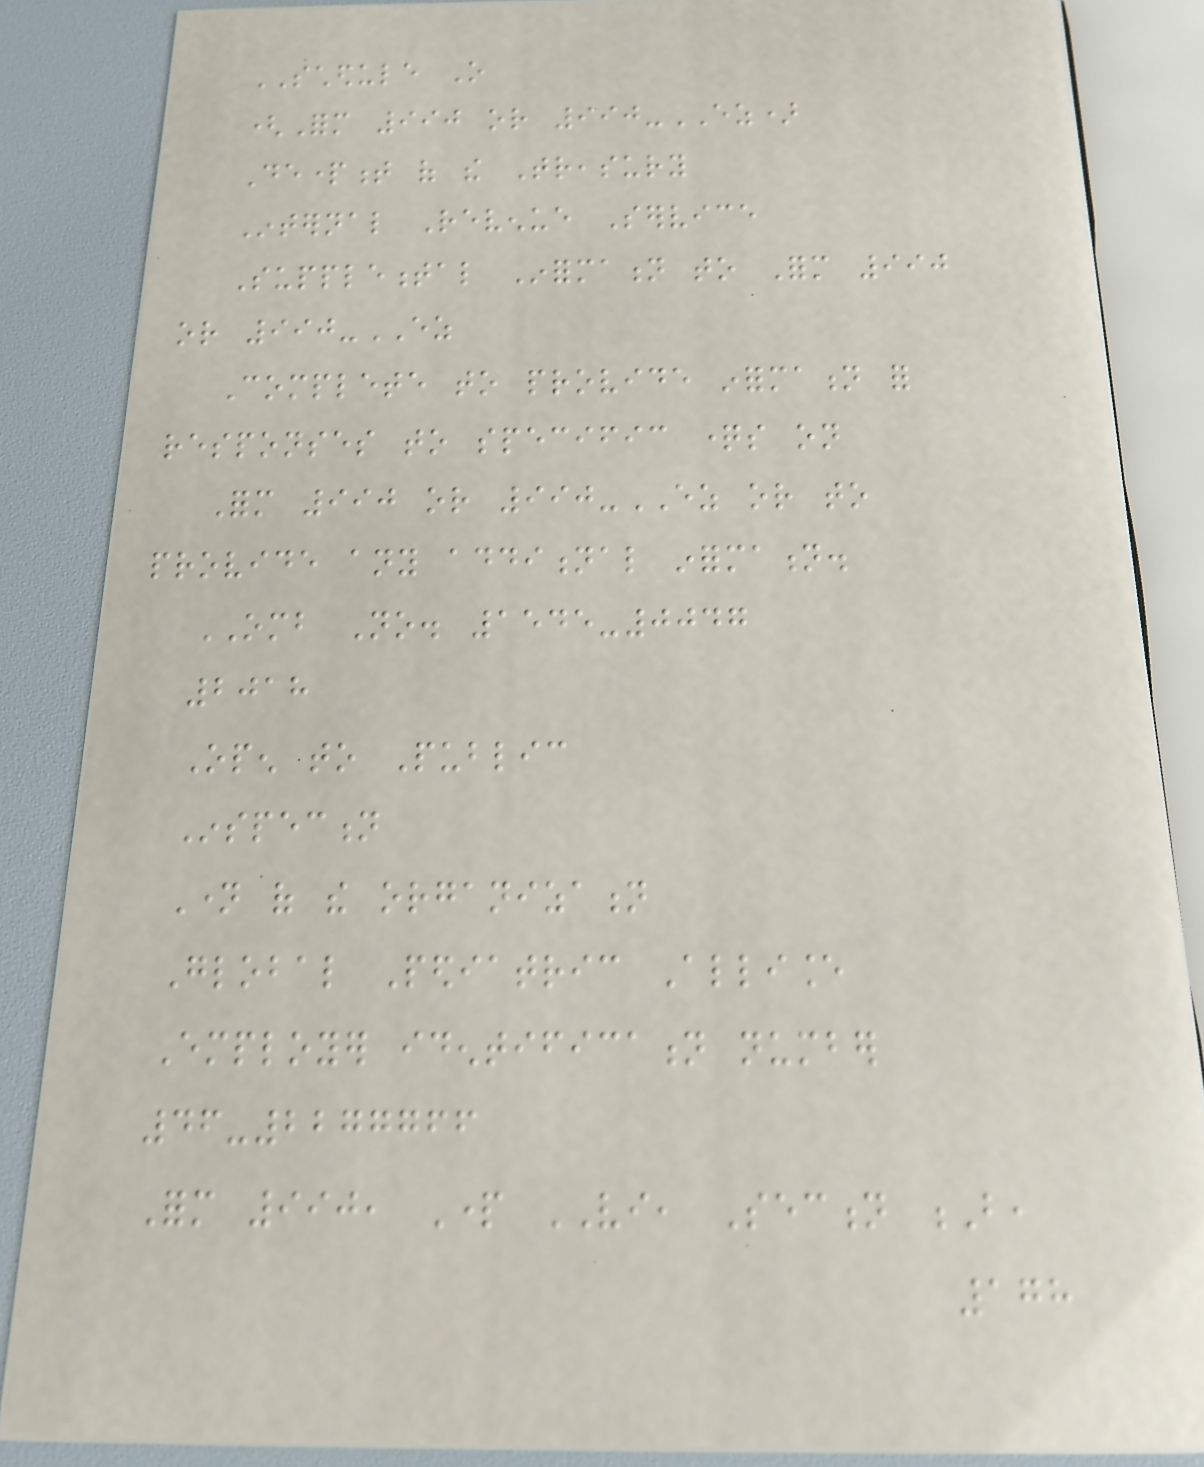SCHEDULE O
(Form 990 or 990-EZ)
Department of the Treasury
Internal Revenue Service
Supplemental Information to Form 990
or 990-EZ
Complete to provide information for
responses to specific questions on
Form 990 or 990-EZ or to
provide any additional information.
OMB No. 1545-0047
2018
Open to Public
Inspection
Name of the organization
Global Pediatric Alliance
Employer identification number
46-2277766
Form 990, Part VI, Section B,
178
